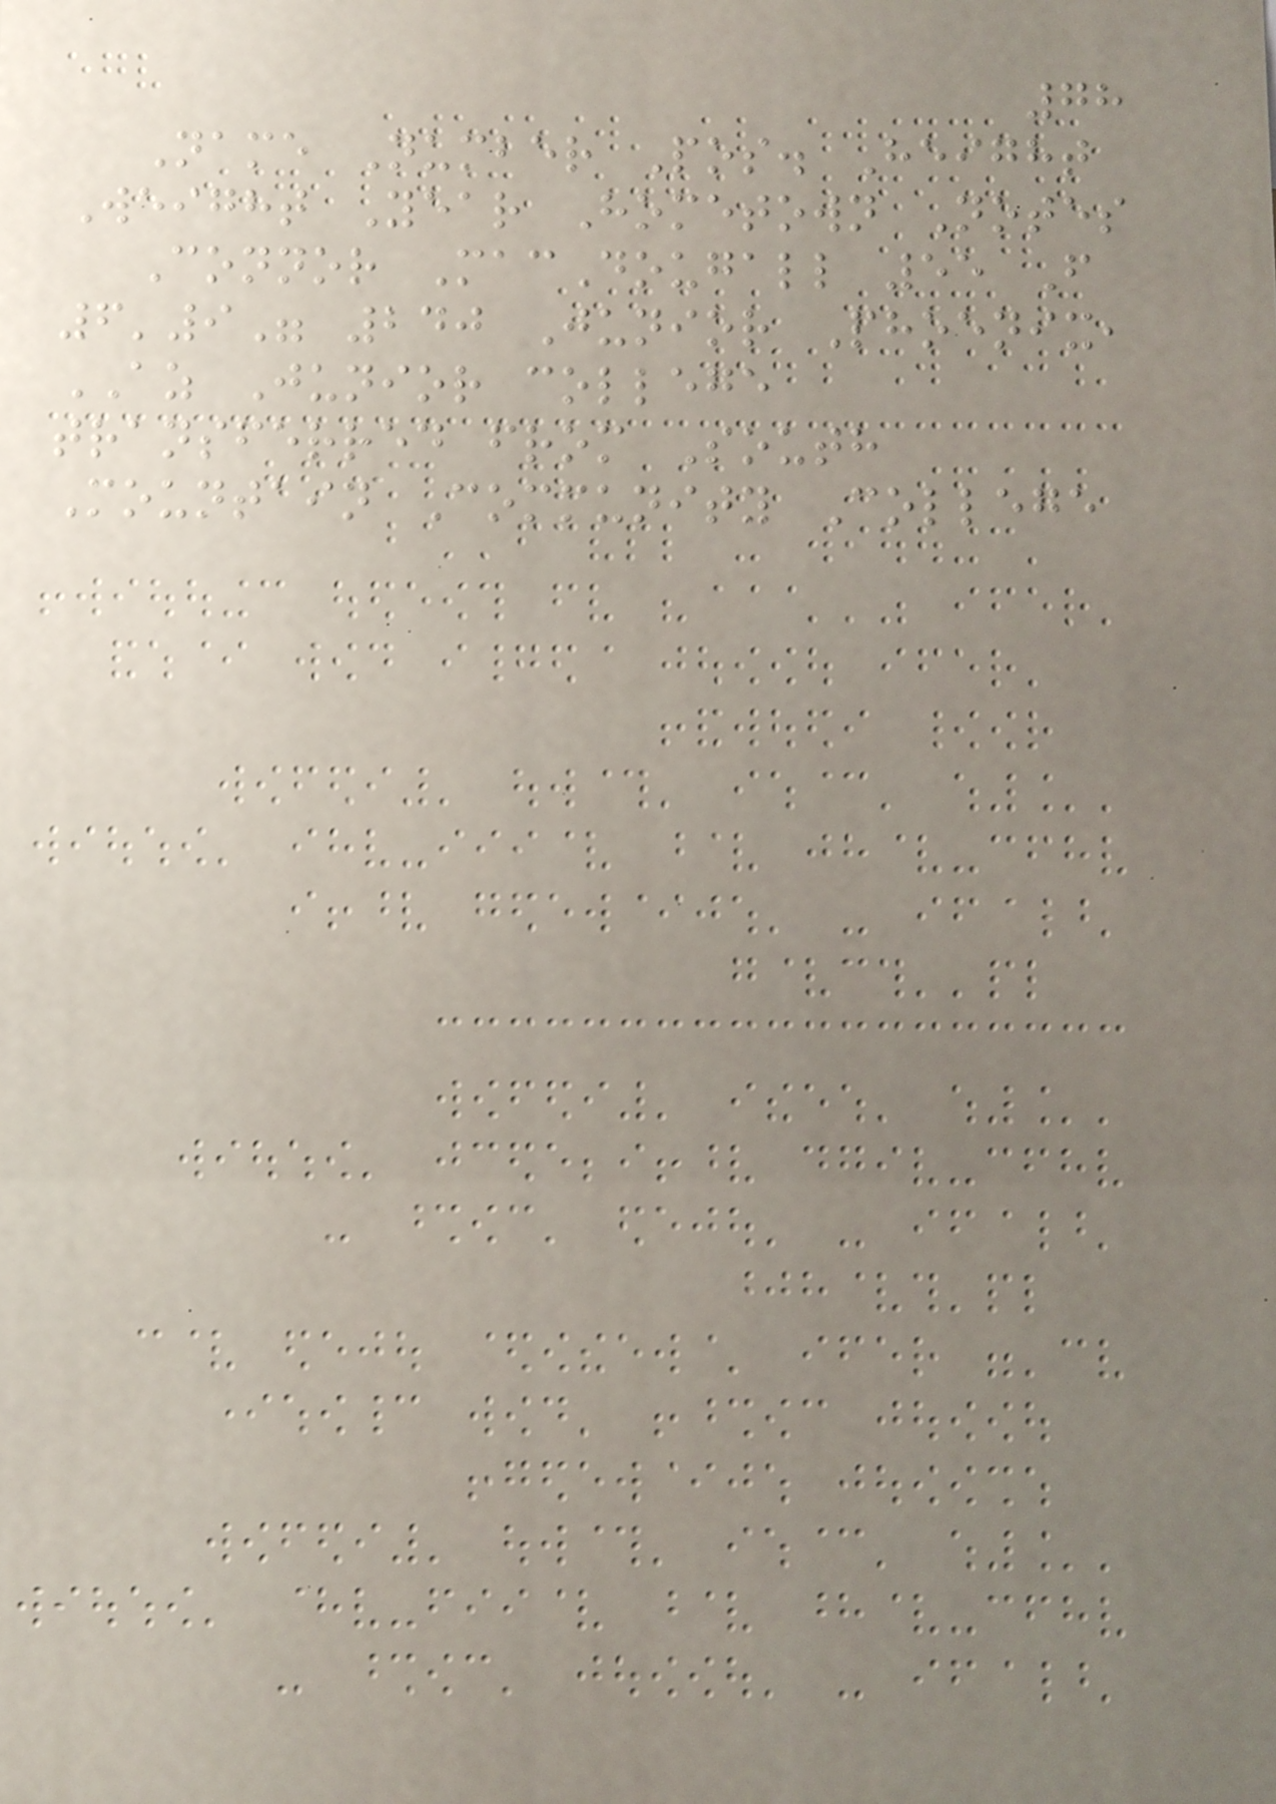78
Name Number Pos. Height
Weight Year Hometown Notes
Connor MacDougall 55 F
6'9" 240 Junior Phoenix,
AZ Junior college
transferred from South
Mountain Community College
